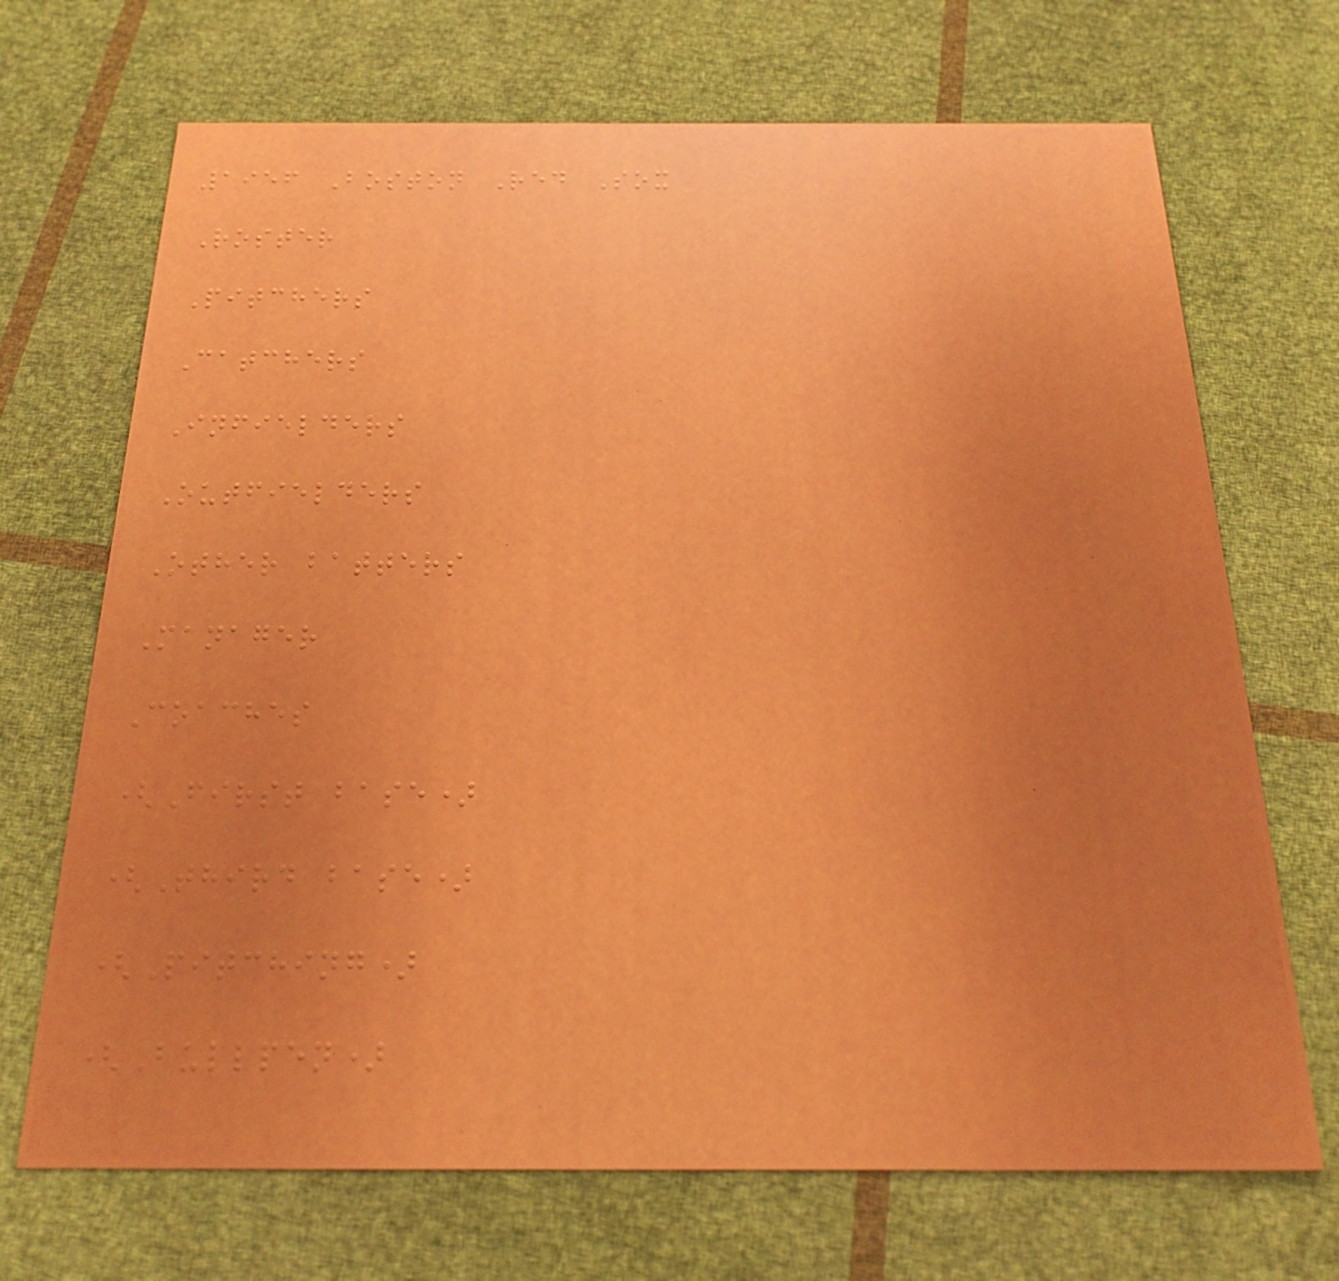1956 Boston Red Sox
Roster
Pitchers
Catchers
Infielders
Outfielders
Other batters
Manager
Coaches
(First base)
(Third base)
(Pitching)
(Bullpen)
